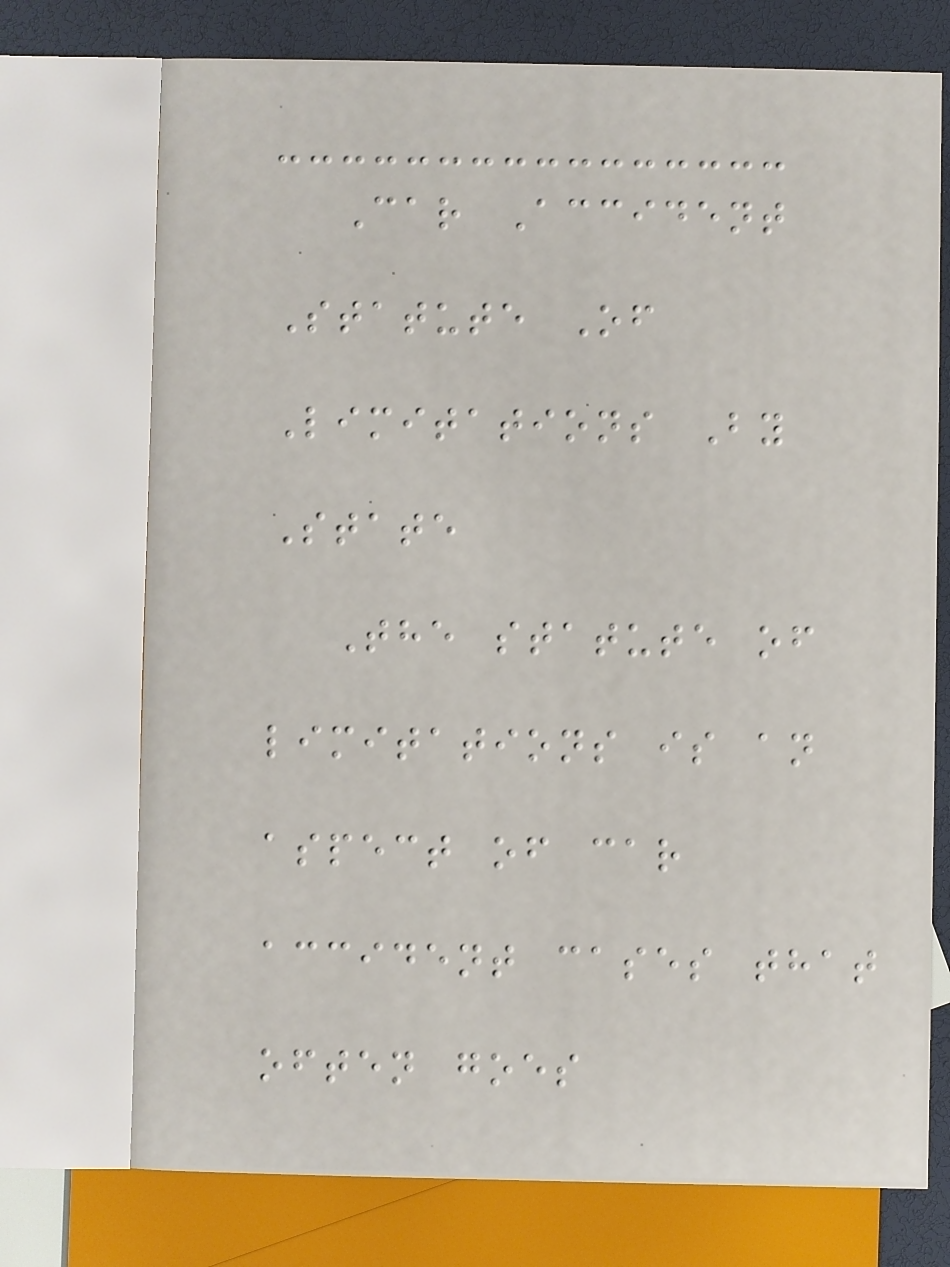Car Accident
Statute Of
Limitations By
State
The statute of
limitations is an
aspect of car
accident cases that
often goes
